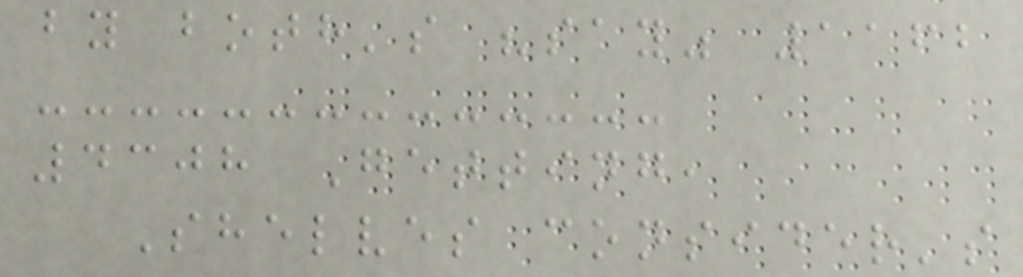by both's "say" 1162
4308 Getting,
Shelves consider's
